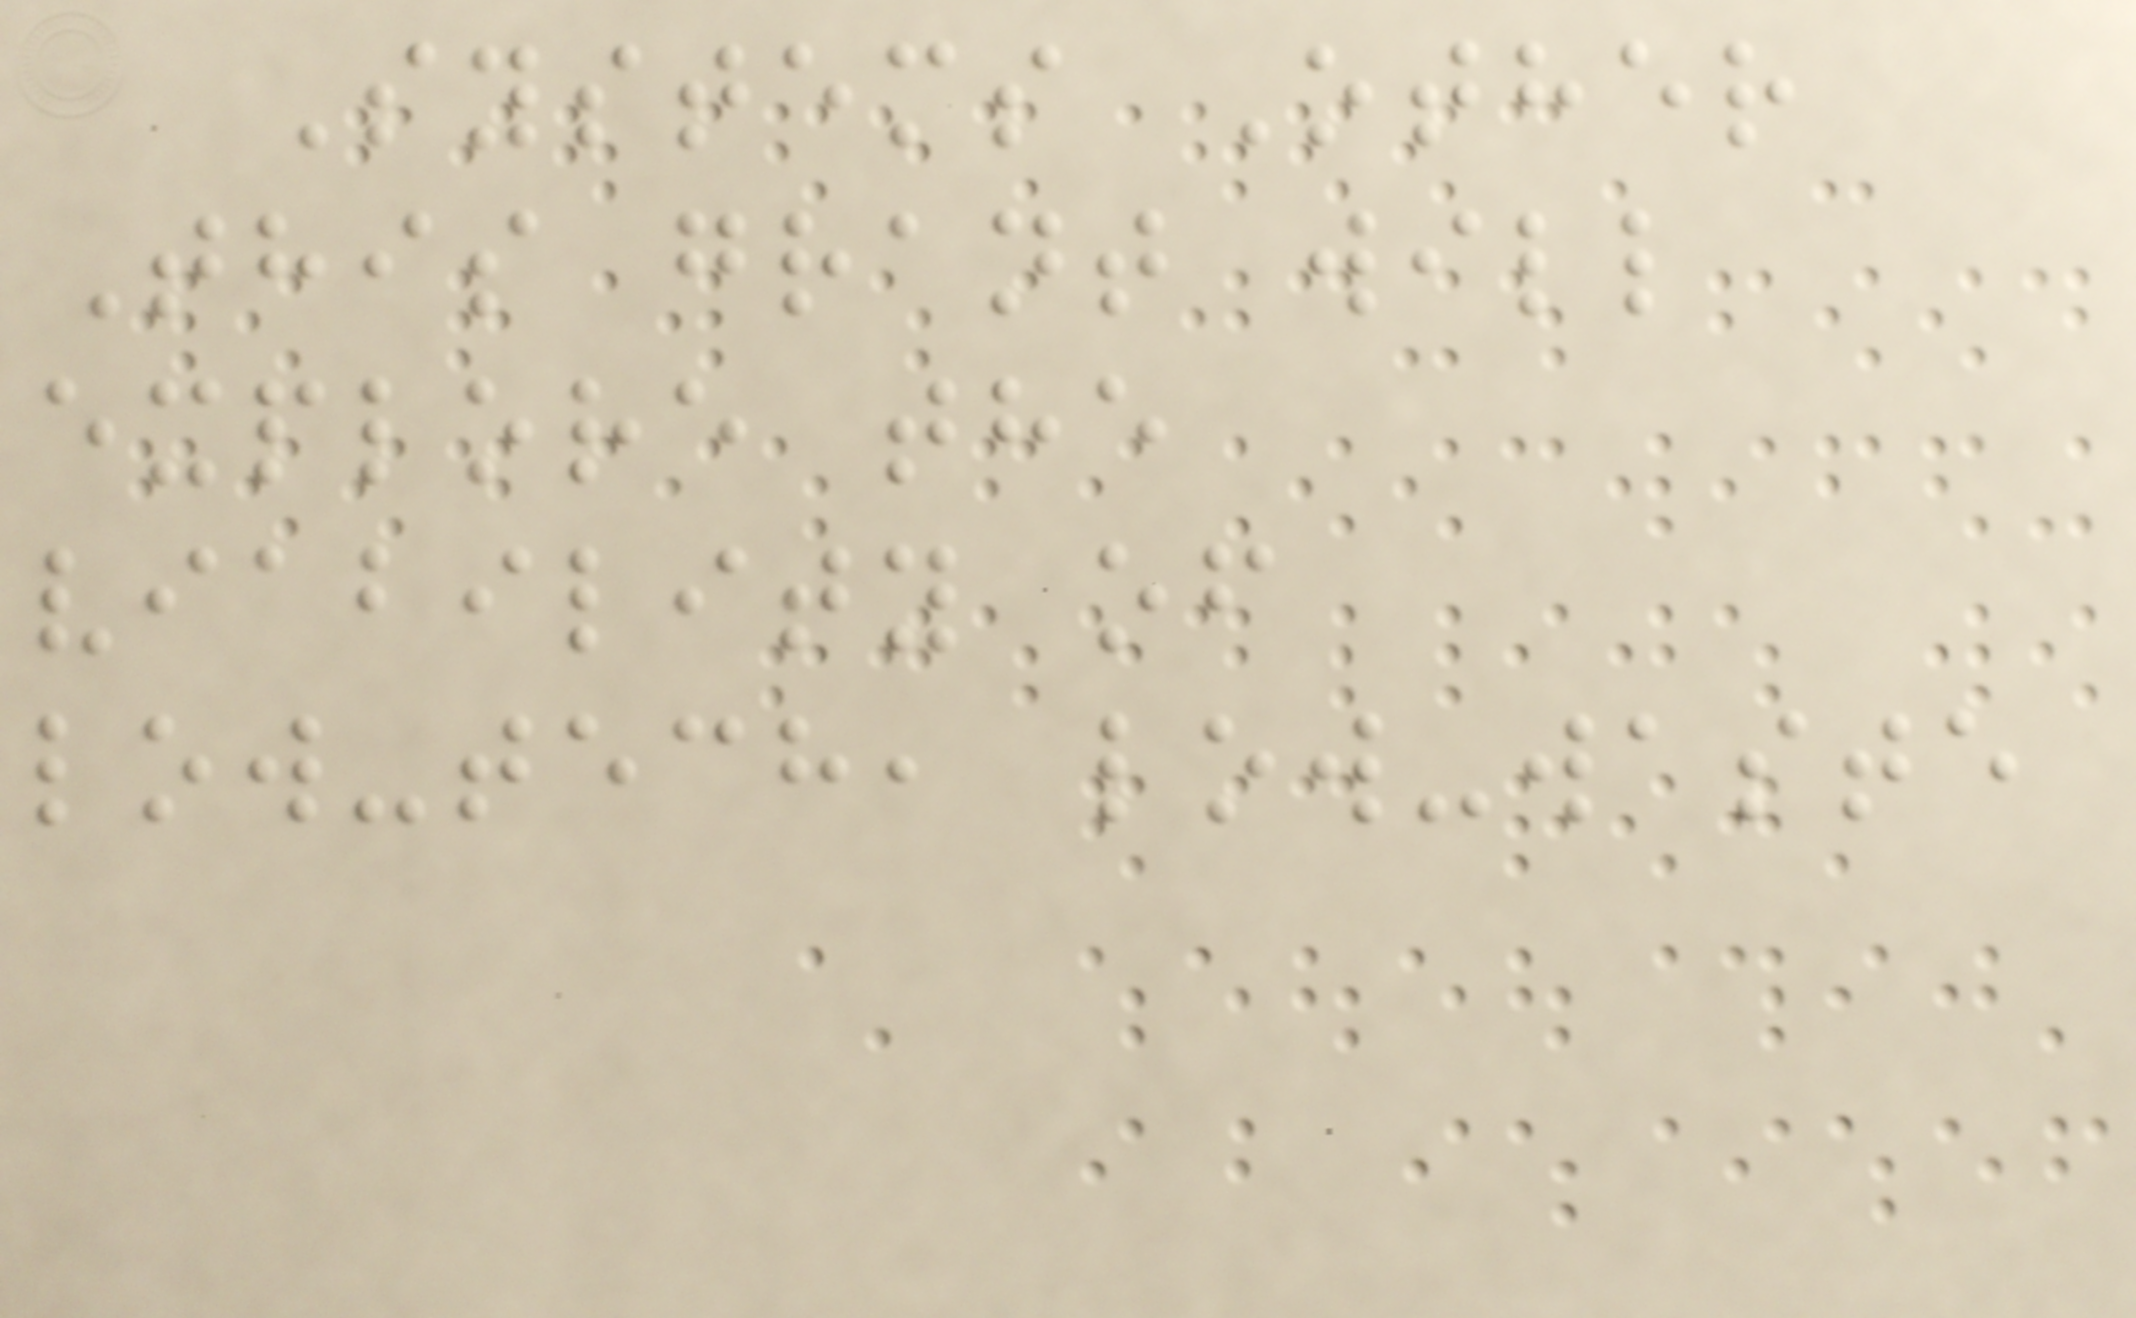Systems Other
This grant will
explore the
viability of
low-tech, low-waste
